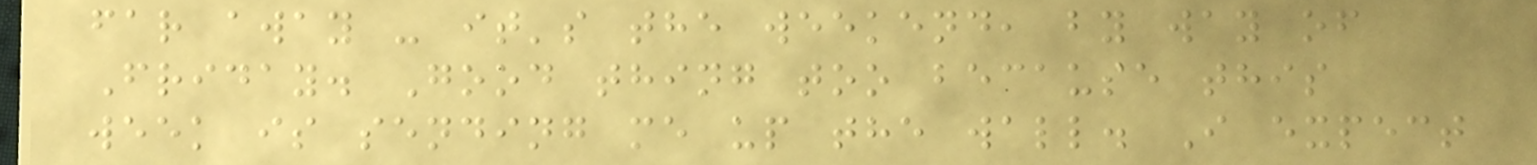far away - it's the weekend, by way of
Friday. Good thing too because this
week is sending me up the wall. I expect
